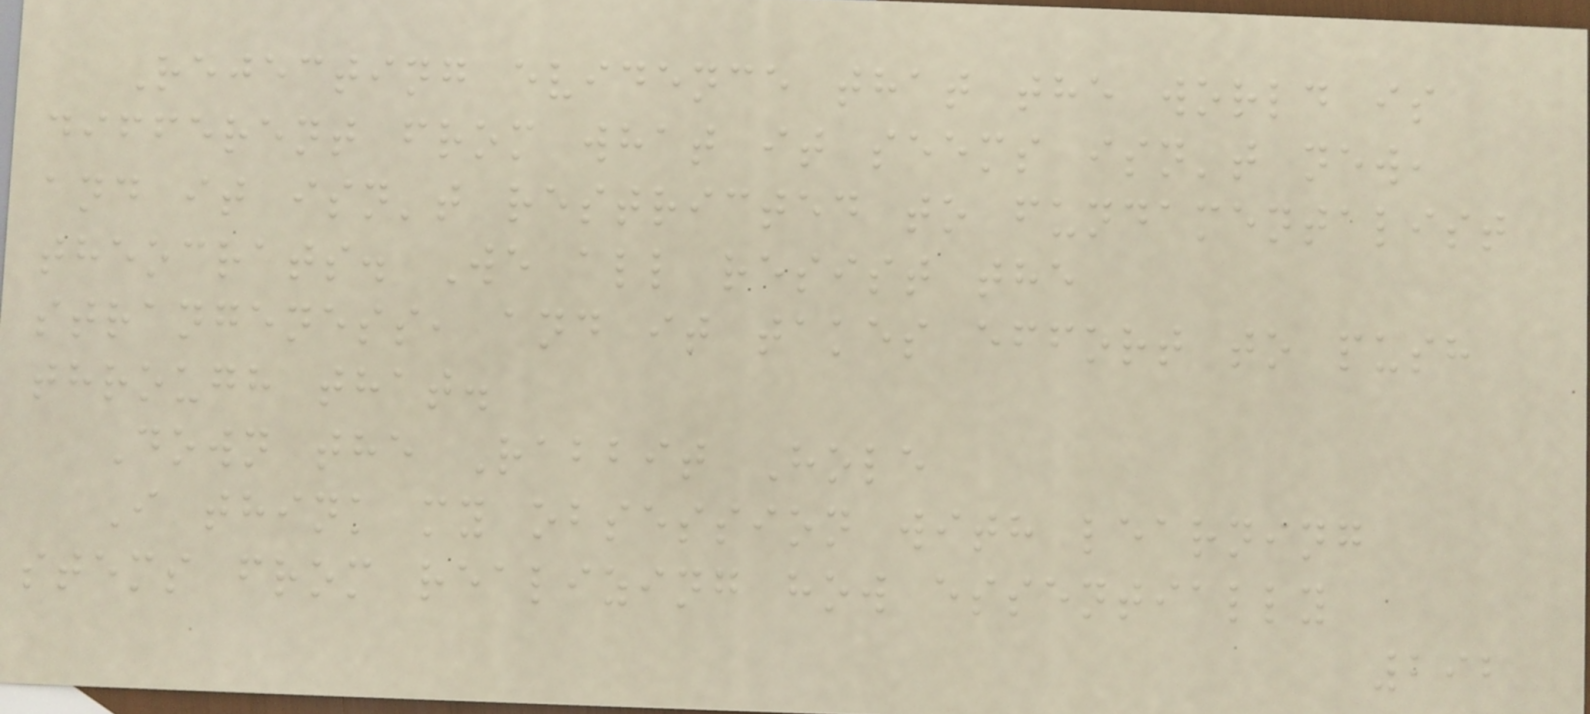Rejecting evidence that the world is
different from what it seems isn't new,
and it isn't restricted to fundamentalist
theocrats. We all resist the
strangeness, and it takes effort to push
through that.
Down the Rabbit Hole
I think my obsession with learning
stems from realizing how essentially
292
